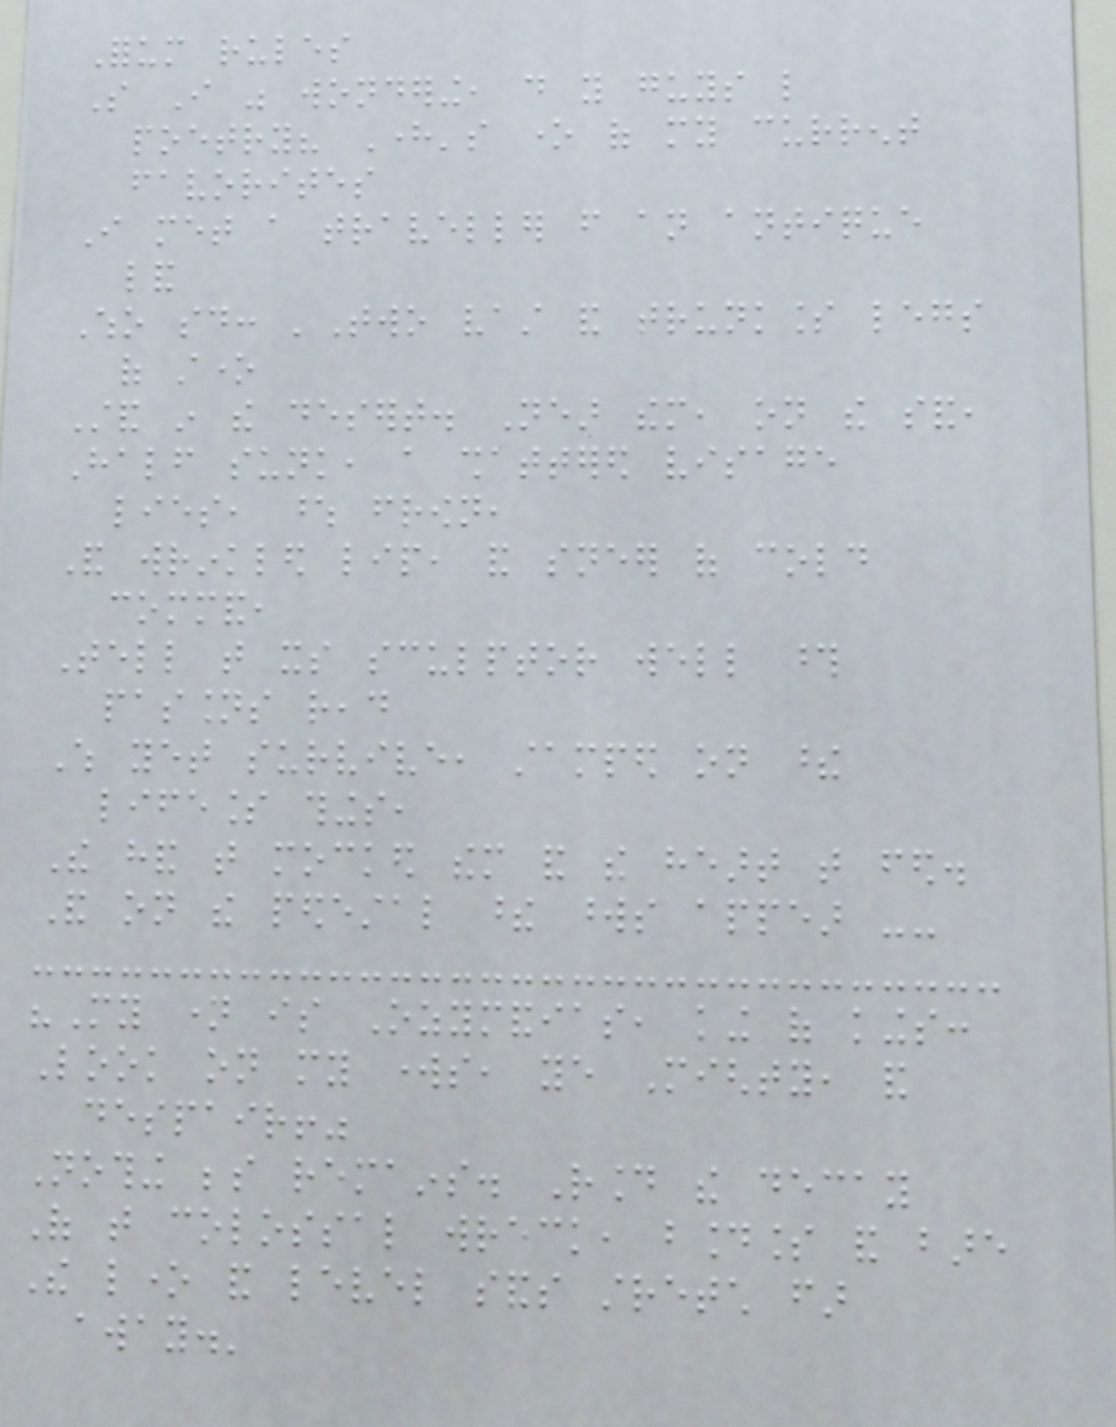Forum rules
So I was wondering, do you guys like
poetry? Here's one of my current
favorites
I met a traveller from an antique
land
Who said: 'Two vast and trunkless legs
of stone
Stand in the desert. Near them, on the sand,
Half sunk, a shattered visage
lies, whose frown,
And wrinkled lip, and sneer of cold
command,
Tell that its sculptor well those
passions read
Which yet survive, stamped on these
lifeless things,
The hand that mocked them and the heart that fed.
And on the pedestal these words appear --
"My name is Ozymandias, king of kings:
Look on my works, ye Mighty, and
despair!"
Nothing beside remains. Round the decay
Of that colossal wreck, boundless and bare
The lone and level sands stretch far
away.'
